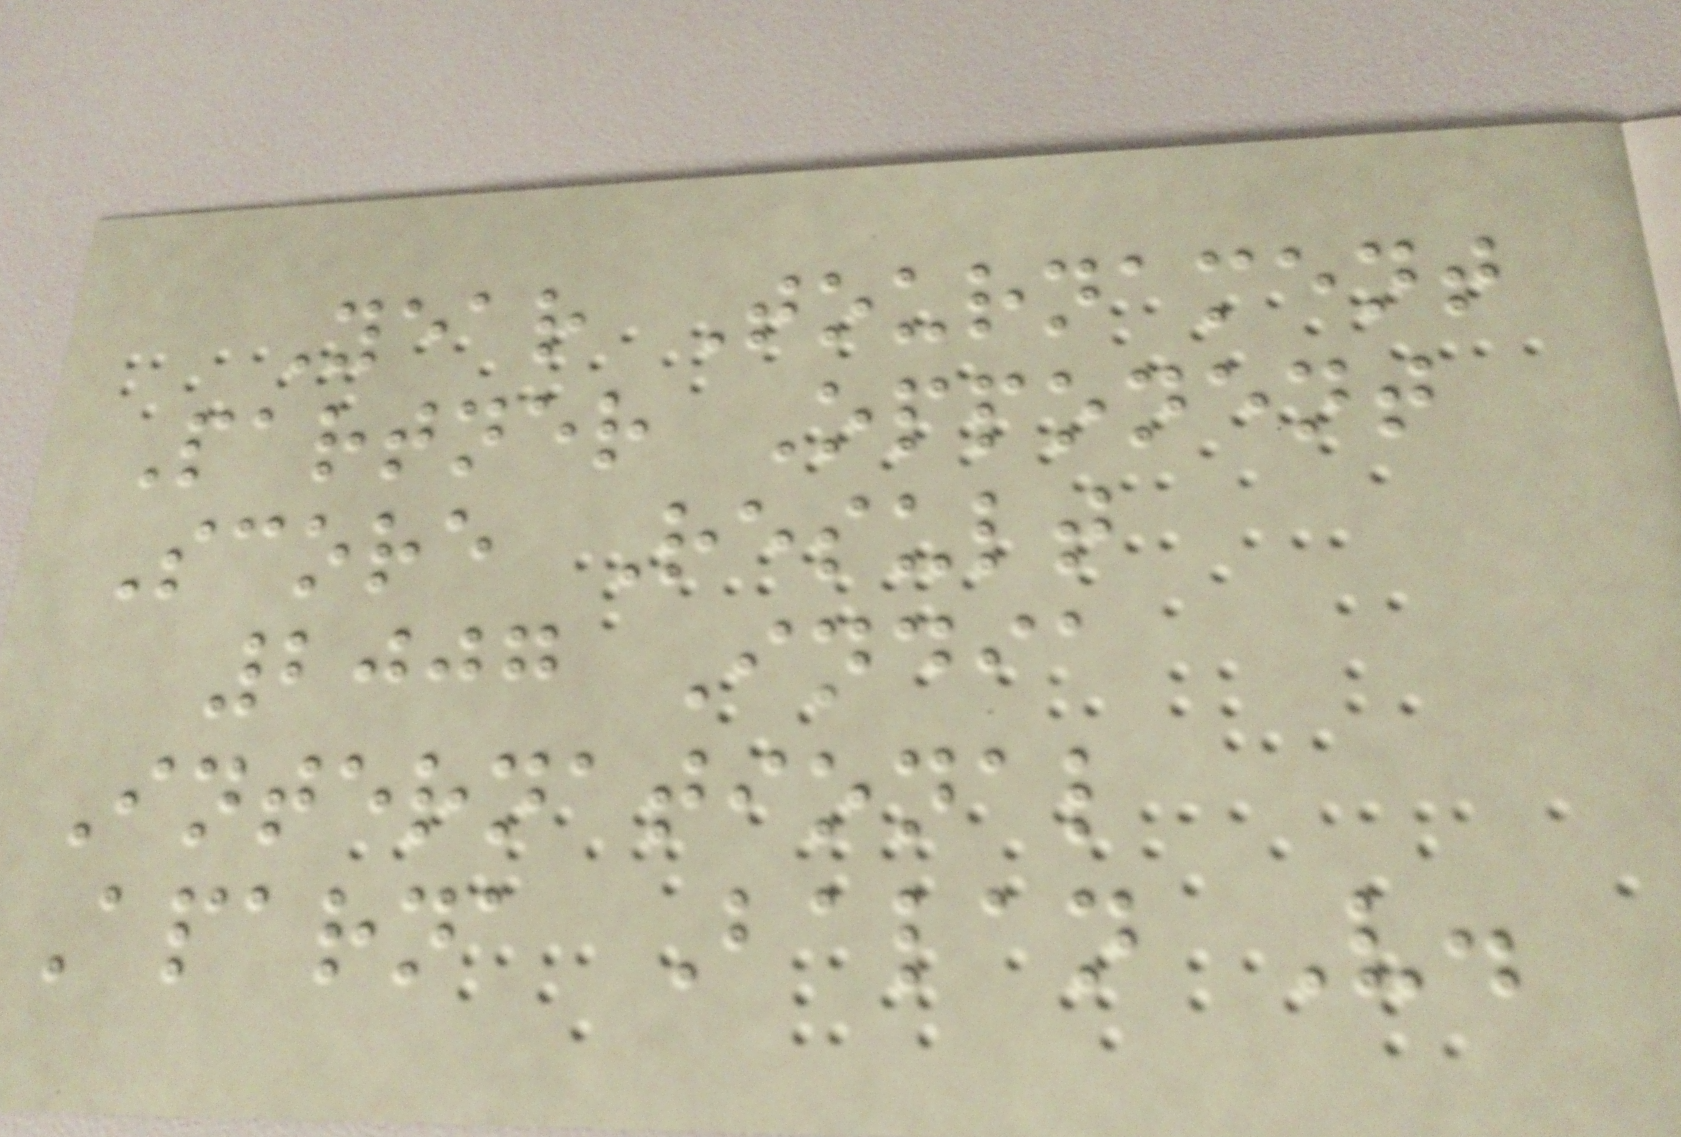Year Tournament
Partner Opponent
Score Result
2007 India
International
Aparna Balan V.
